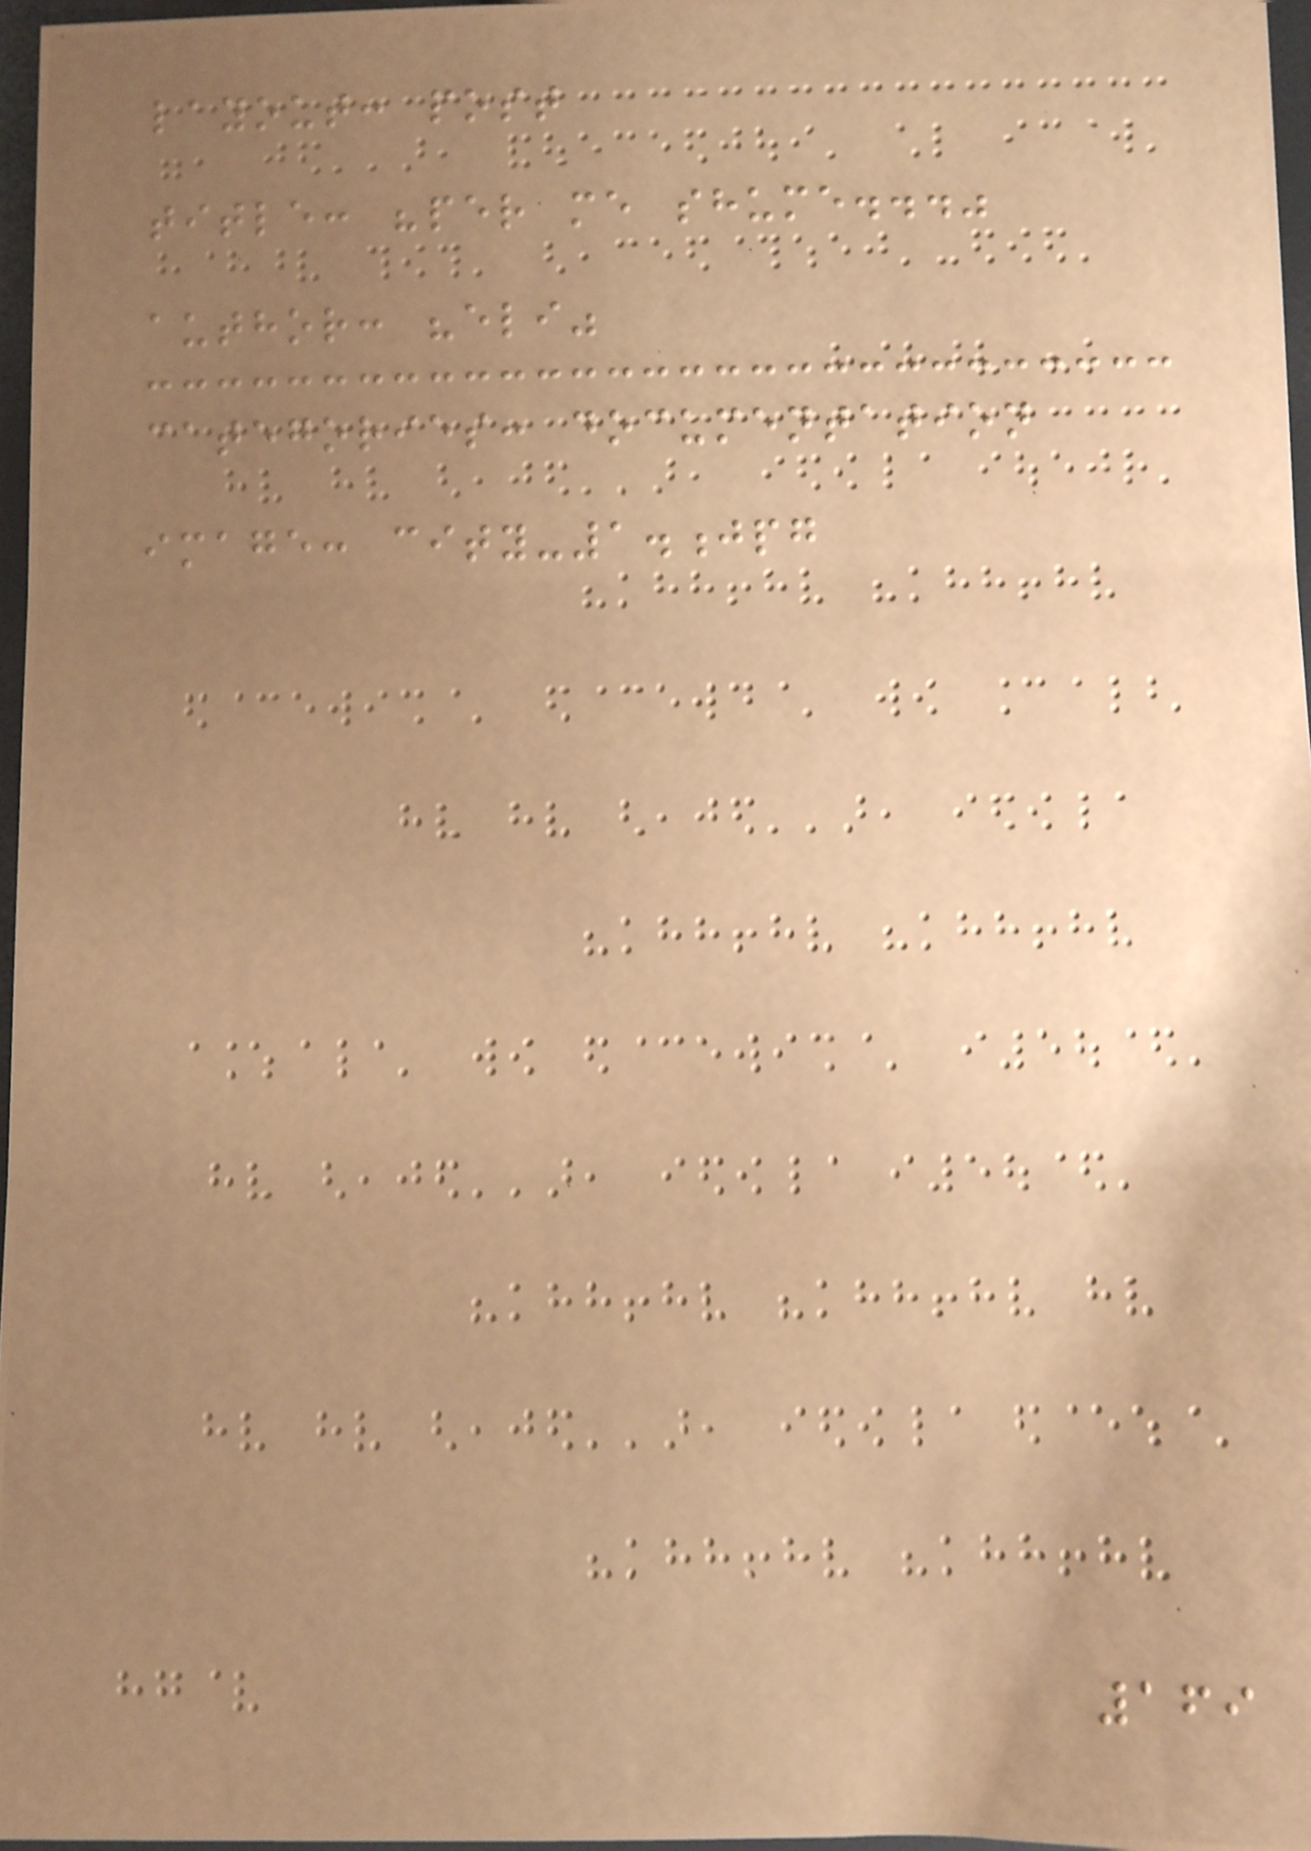layout: post
title: "per me shume..."
author: "eli"
categories: documentation
image: city-1.jpg
169
